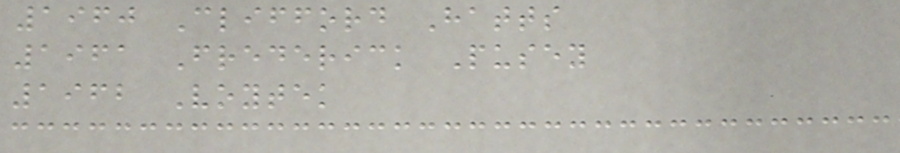1960 Clifford Hatts
1961 Frederick Pusey
1962 Voytek
